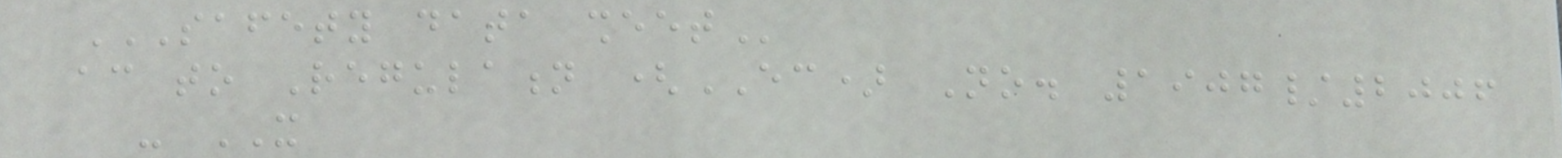SAFETY DATA SHEET
according to Regulation (EC) No. 1907/2006
- IT
